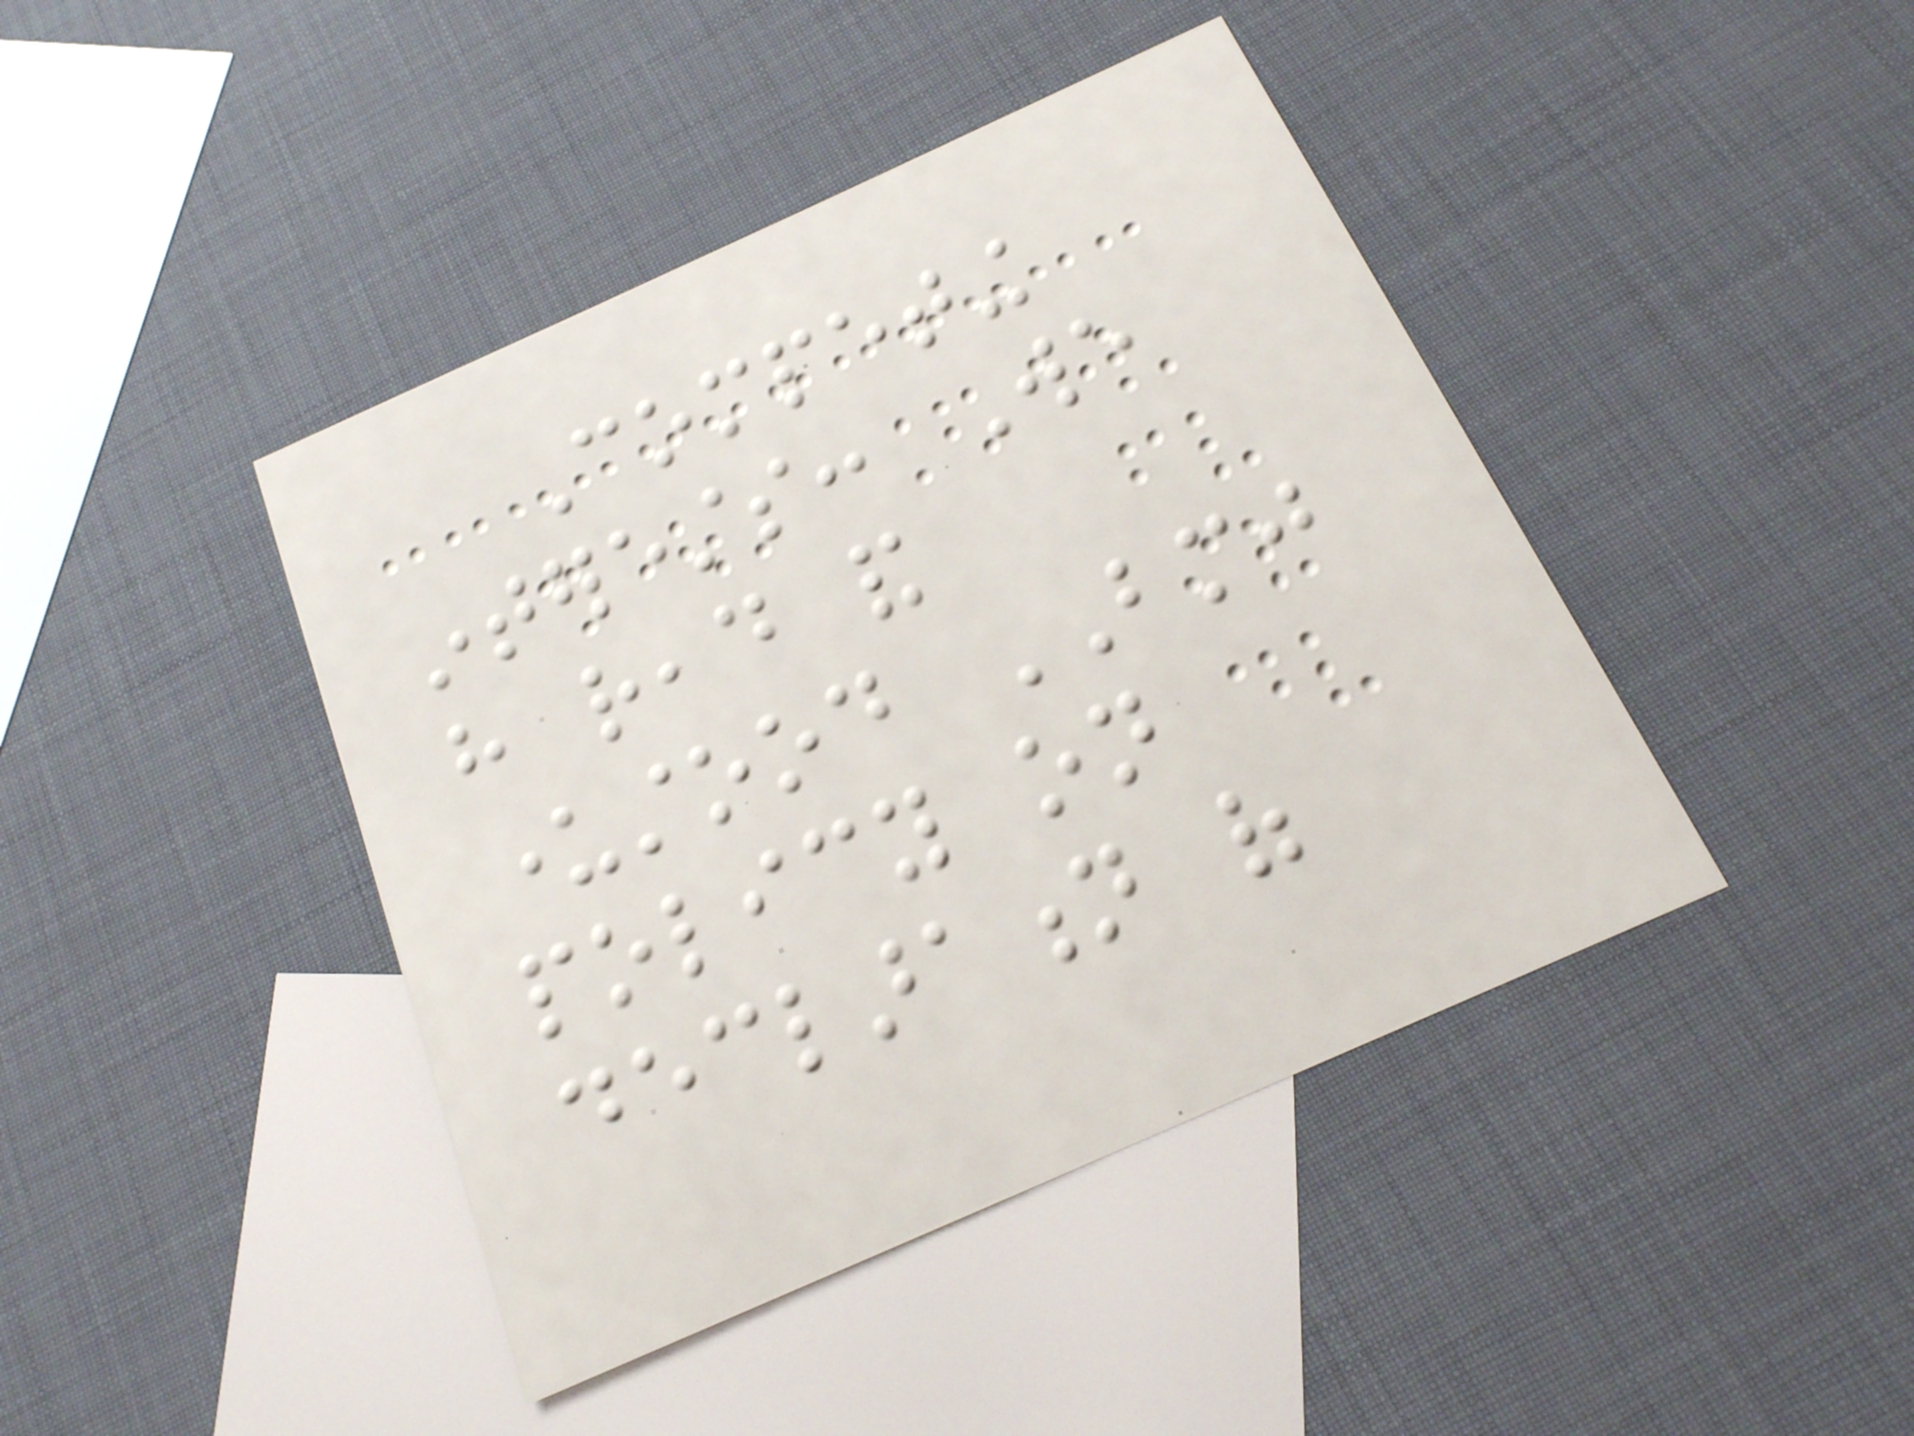Competing
interests: We
have read and
understood BMJ
policy on
declaration of
